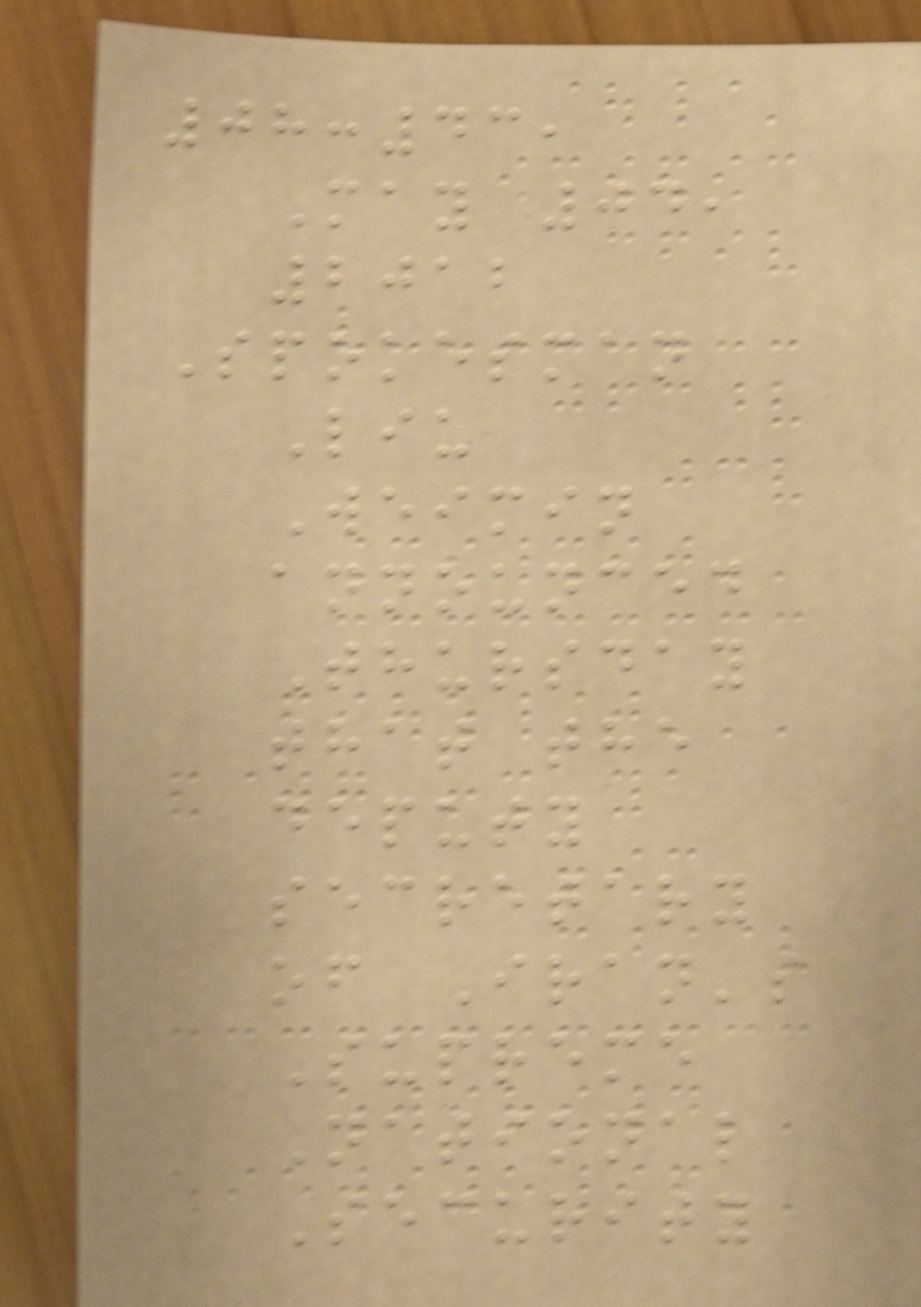08:43,
May 04,
2012
Spokesman
Liu
Weimin
announced
Thursday
that the
deputy
secretary
of Iran's
Supreme
National
Security
